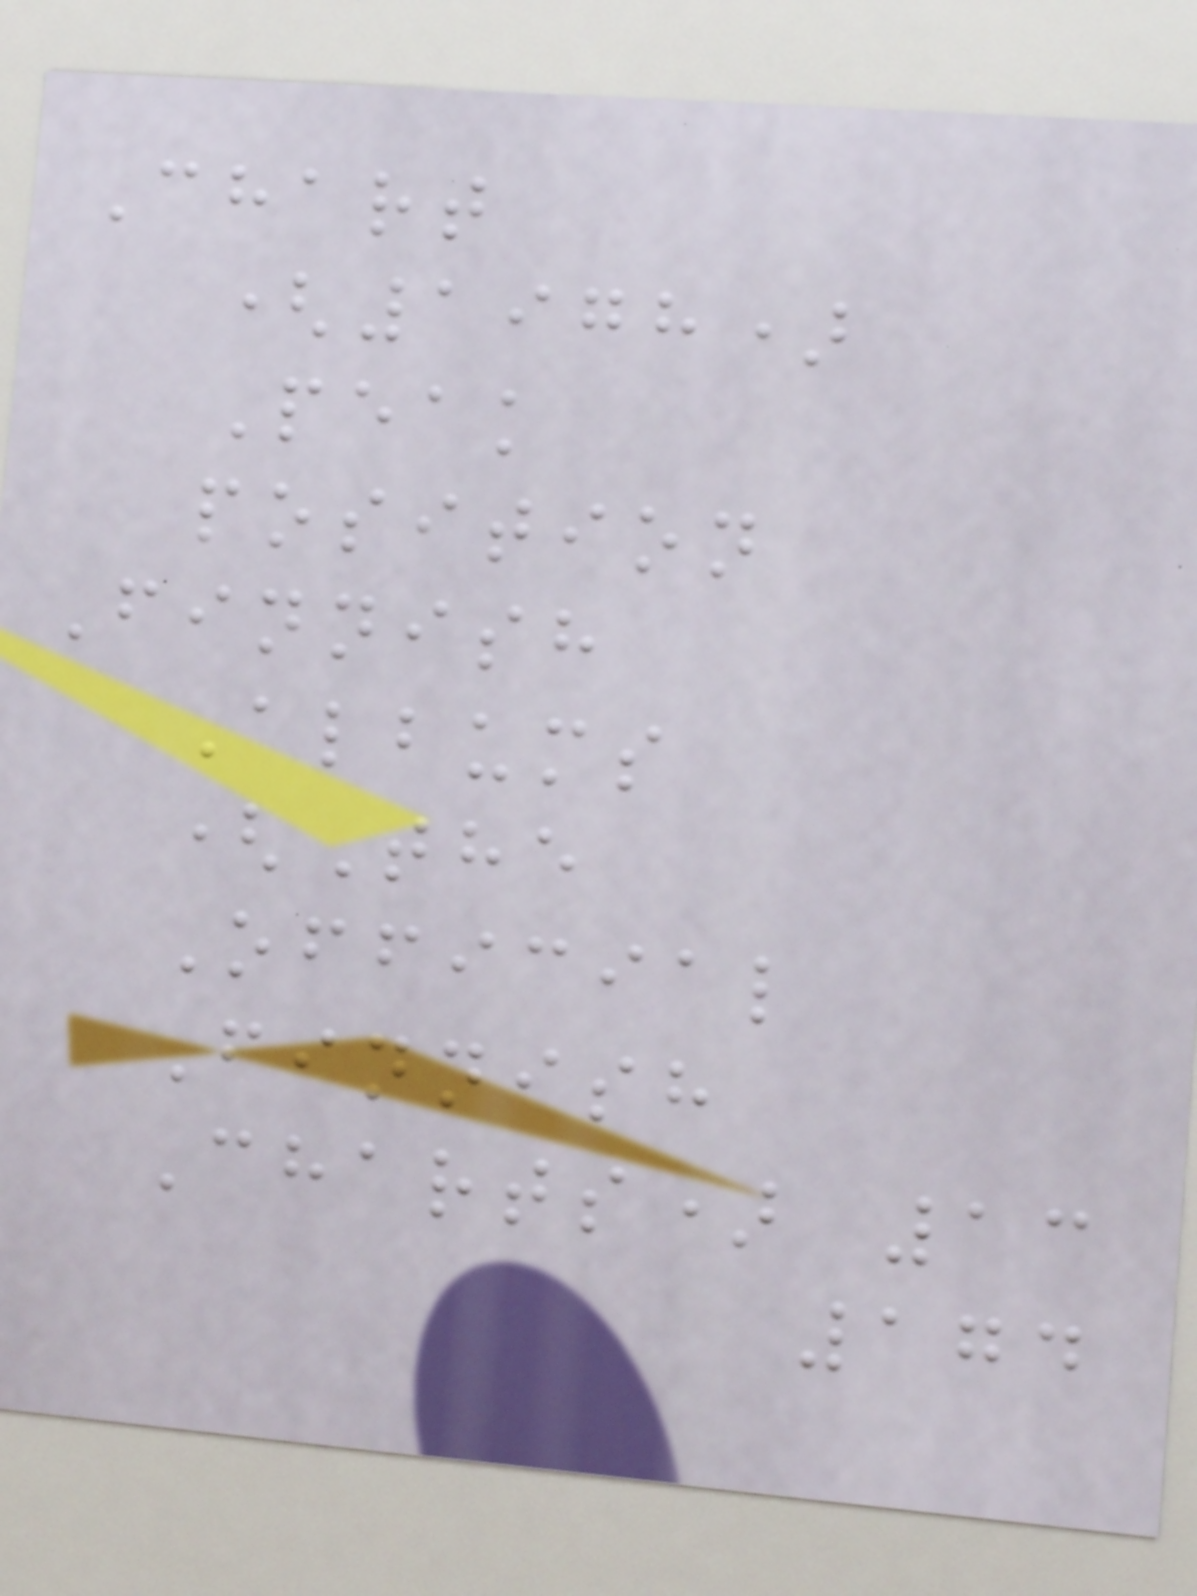Chart
(1978)
Peak
position
Finnish
Albums
(The
Official
Finnish
Charts) 13
174
